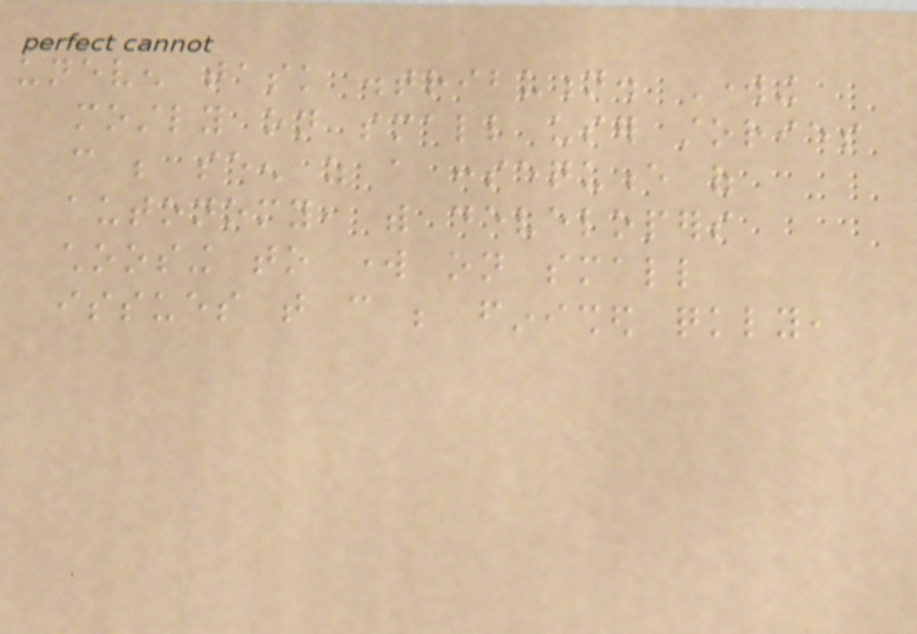uneven task distribution. Working
mostly on small user stories
can be seen as a consequence of
autonomy, with developers
choosing to work on small
issues that can be finished quickly,
